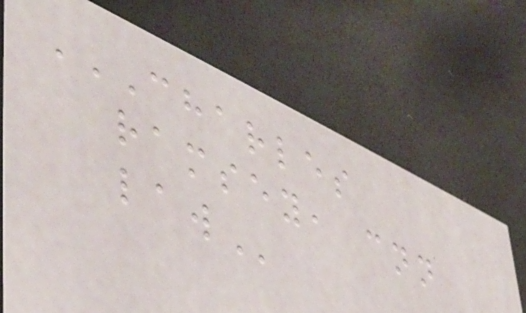CHARLES
RAMSEY, CNN
LAW
